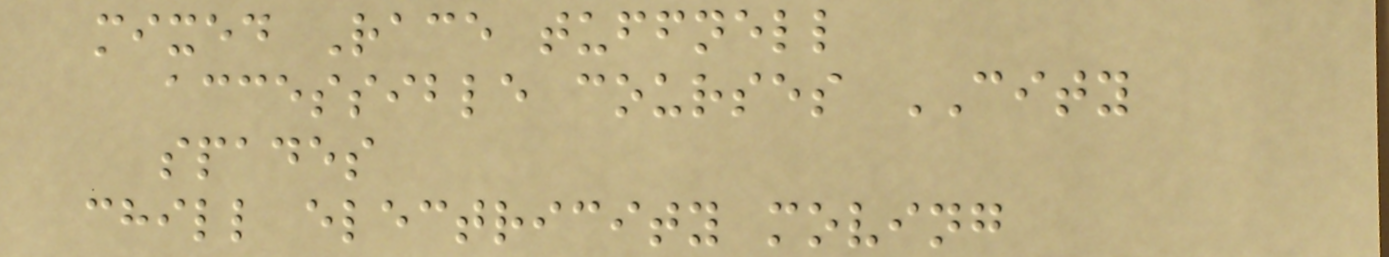mixed Race tuffnell
accessible courses CITY
spades
chill electricity moving
